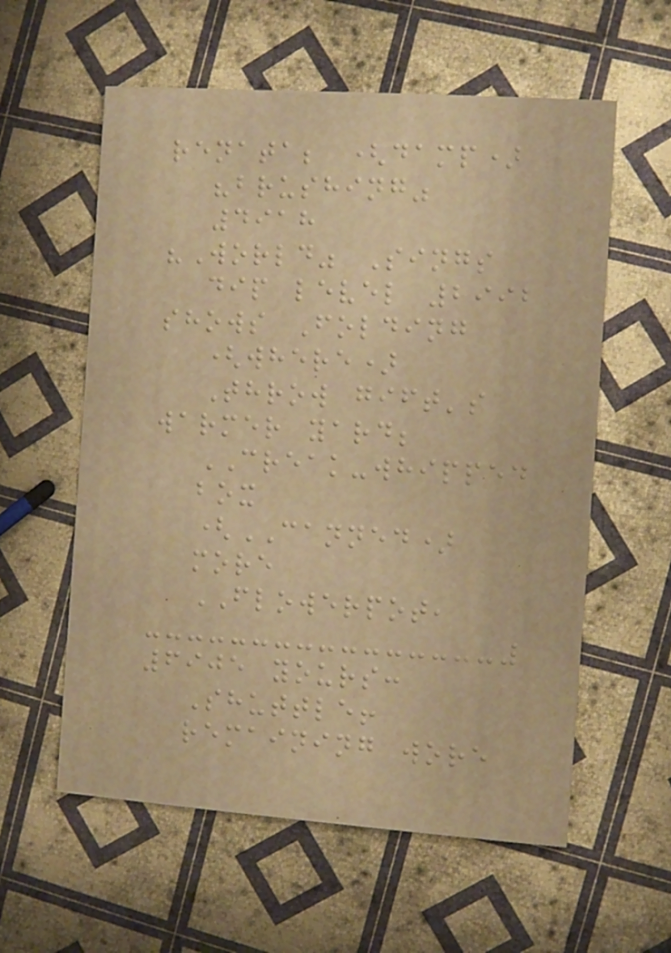renata; (damp)
"brushing"
4918
"World" Sings
dip level 2992
shows Folding
(where)
Throw gift's
warmer yard;
CREAK-whipped
box
(CANNED)
more
FLOWERPOT,
6905 yours:
Shuttle!
remaining wore
